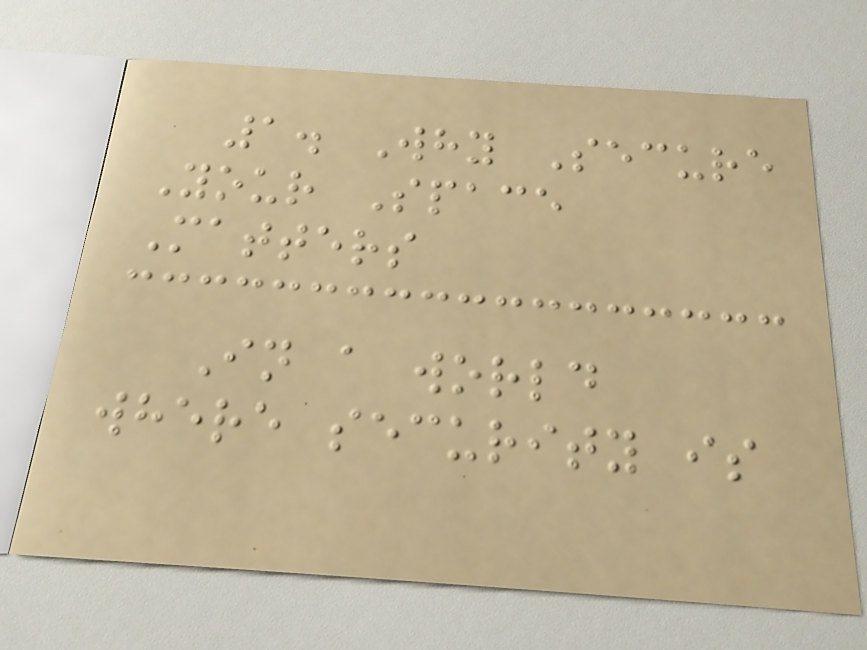1. Why Secure
Your Space
Matters
In a world
where security is
